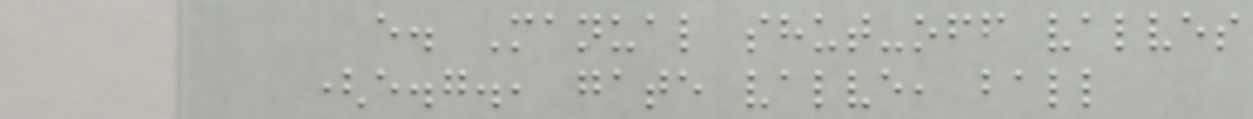e. Manual shut-off valves
(e.g., gate valve, ball
